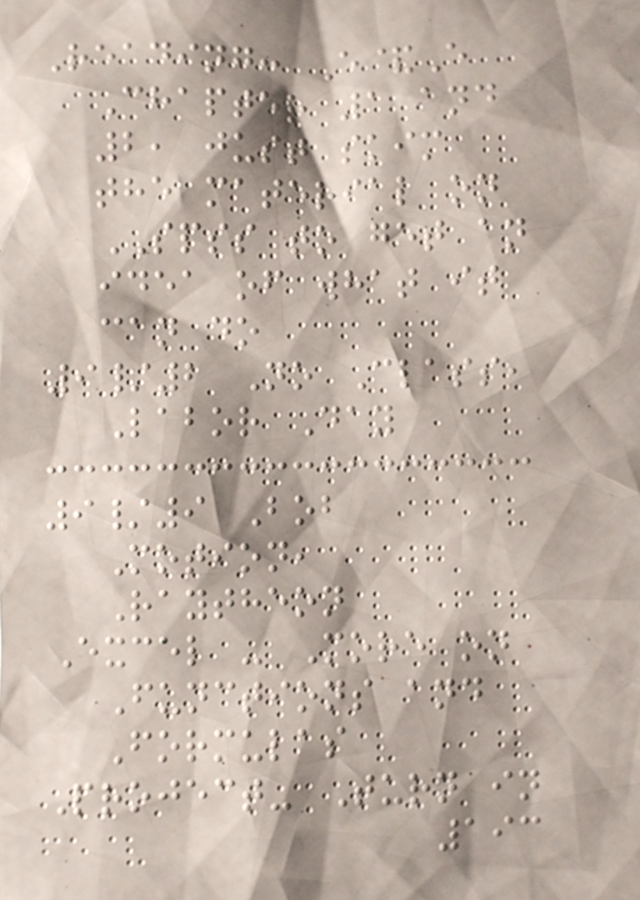Reading: E&E
Chapter 1 and
2, just skim
the material on
SPSS to get an
idea of what it
can do
9/2 No Class,
Labor Day
9/9 Bob
Motion,
Raytheon
Excel - More on
Functions and
Formulas
Project- Turn in
193
